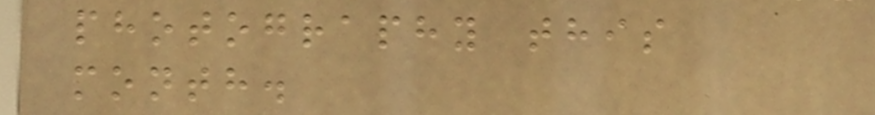photography this
month.
